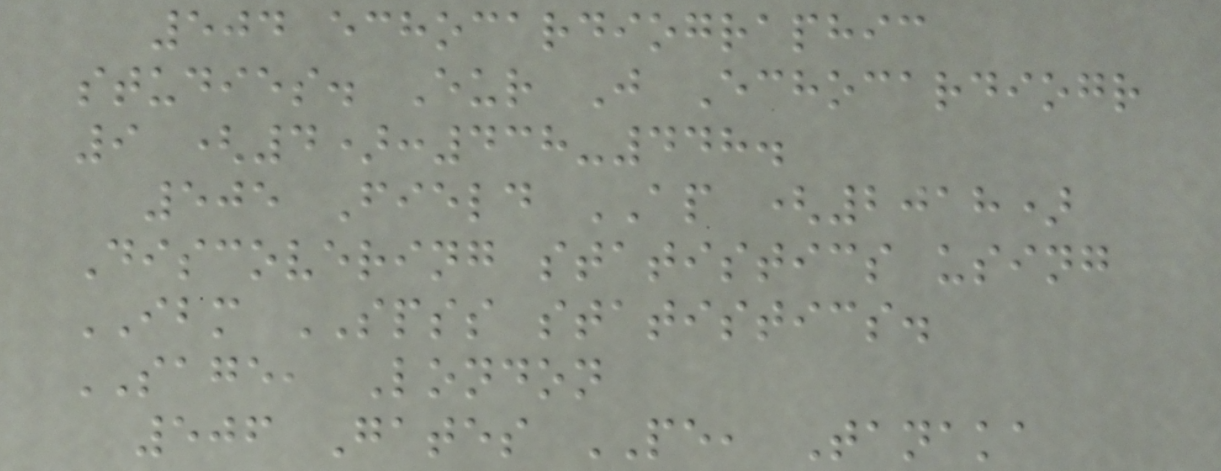504 echocardiographic
studies. Eur J Echocardiogr
9 (4):438-448.
505 Field AP (2018)
Discovering statistics using
IBM SPSS statistics.
SAGE, London
506 Gates PE, Tanaka
